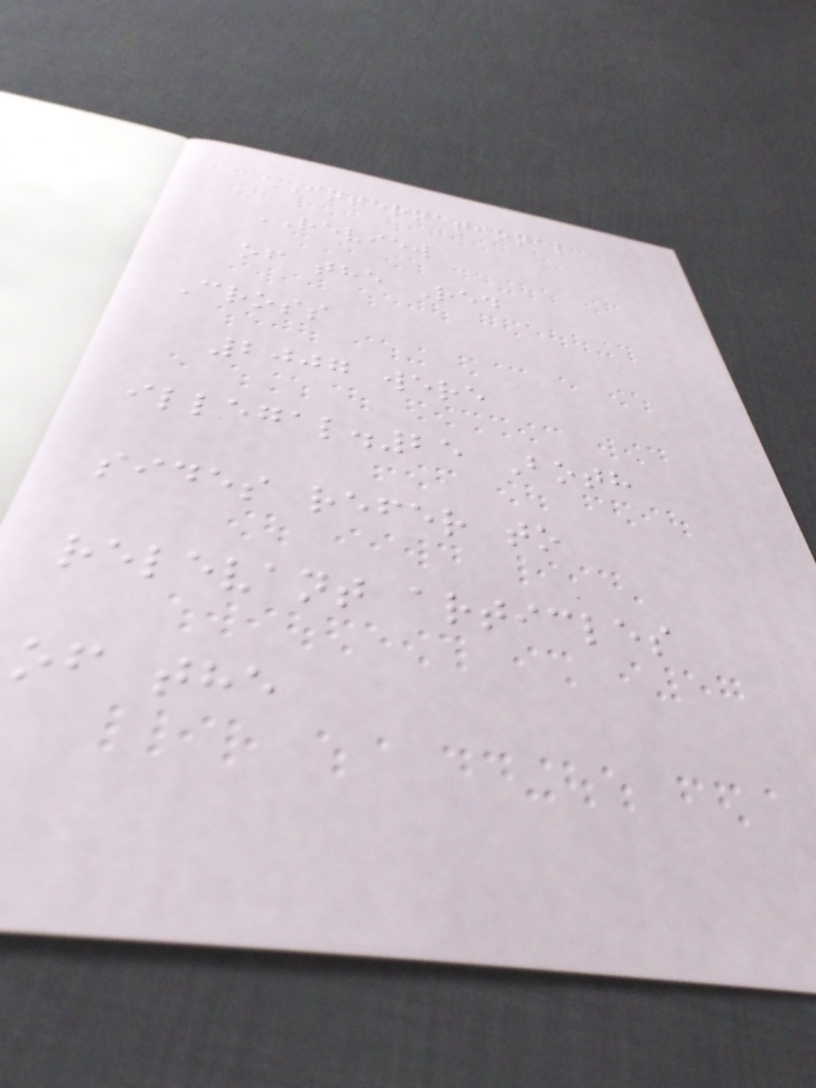INTERNATIONAL
REVIEW
of the Red
Cross
2007 were
illegal.25 Both
sides refer to
relevant articles
of the
